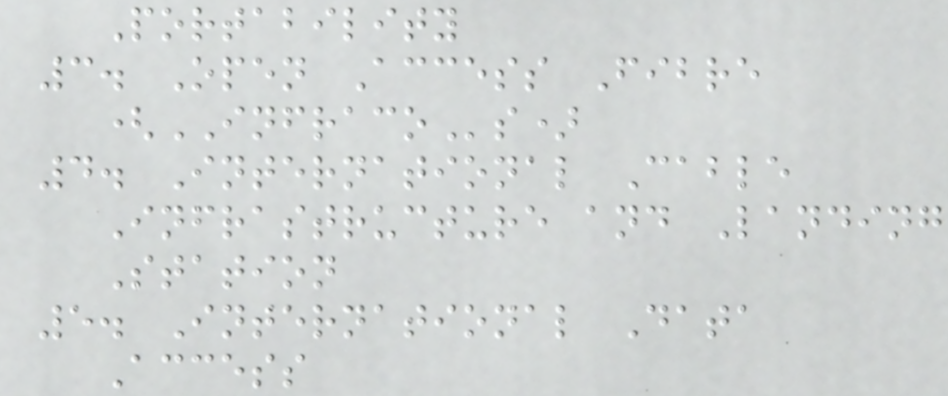Portability
3. Open Access Fibre
(INFRACOs)
4. International Cable
Infrastructure and Landing
Station
5. International Data
Access
